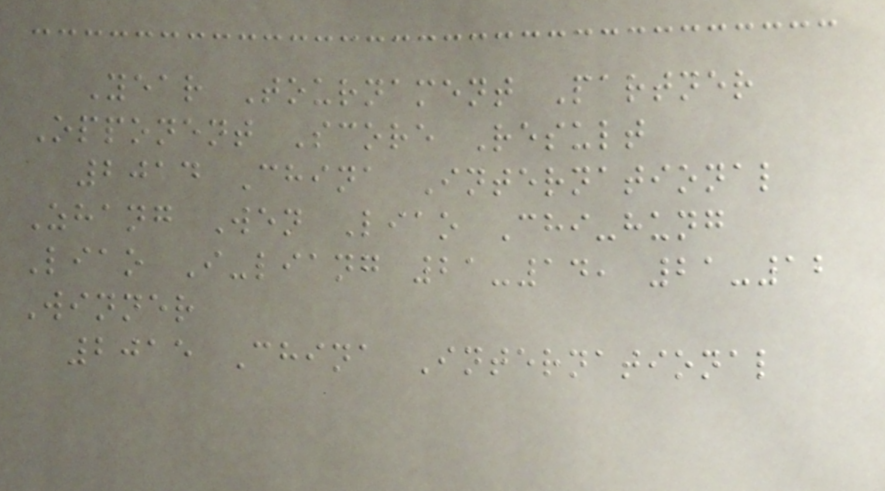Year Tournament Partner
Opponent Score Result
2014 China International
Zhang Wen Liao Chi-hung
Liao I-liang 21-14, 21-12
Winner
2015 China International
